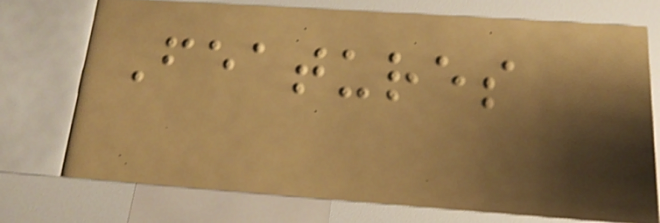Features
